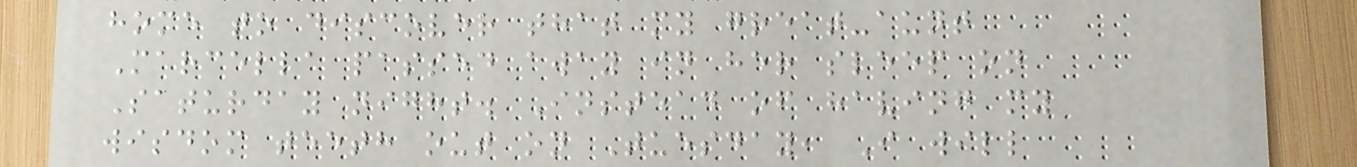home to discover that my great-aunt
Marcella passed away in her sleep on
Saturday night. Instead of having my
wisdom teeth out on Tuesday, I will
